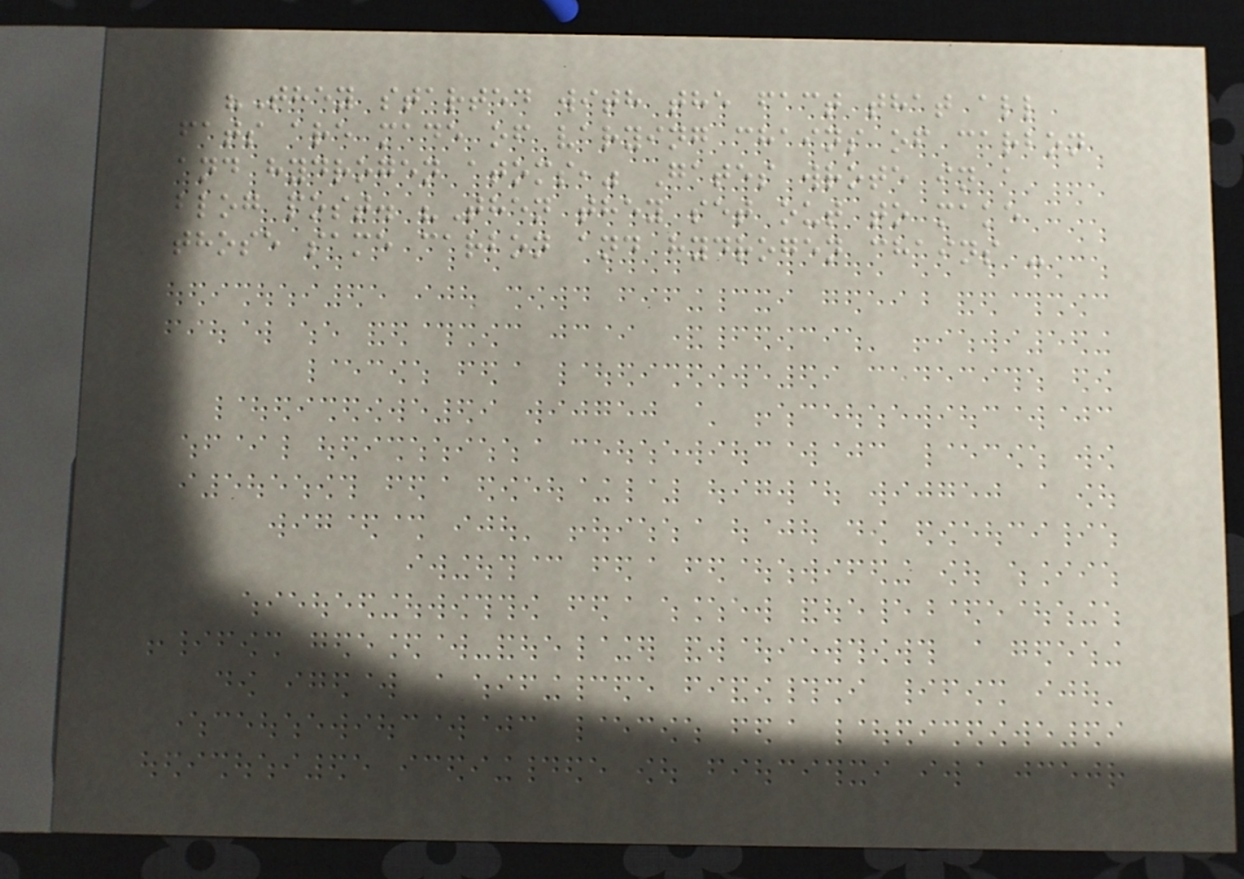"They started with the fact that all
fats are made of varying chains of carbon
and hydrogen atoms," Gates wrote in a
blog post. "Then they set out to make
those same carbon and hydrogen chains -
